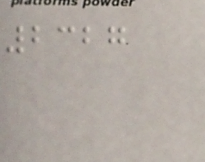2327
